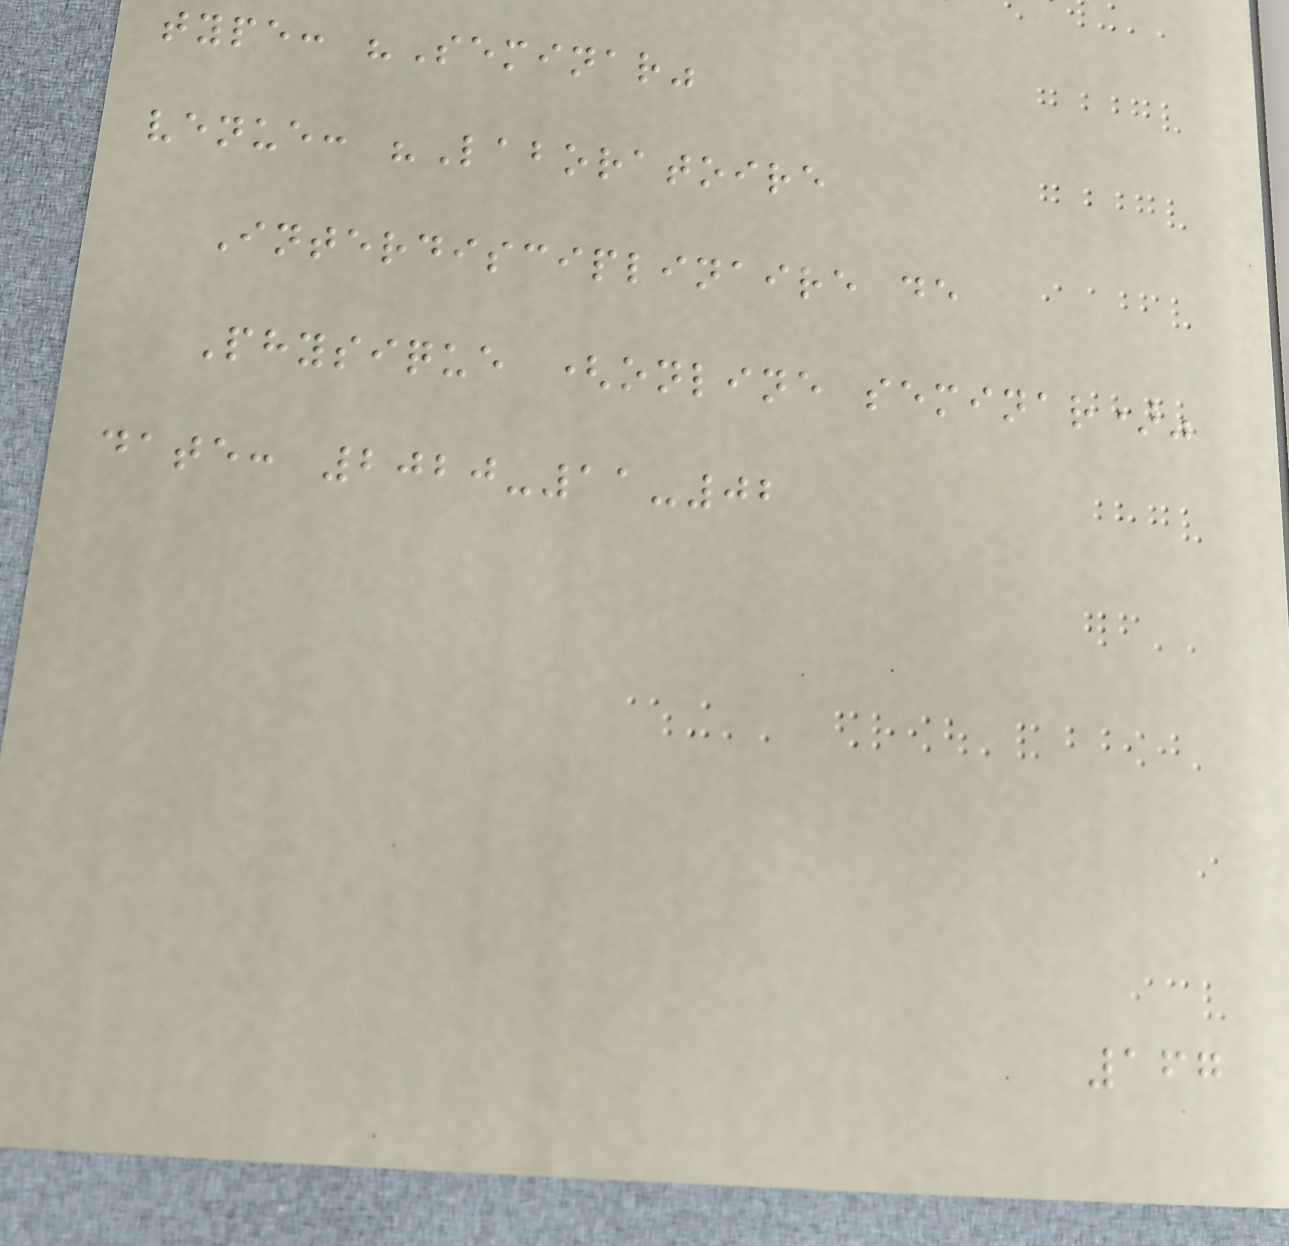type: "Seminar"
venue: "Laboratoire
Interdisciplinaire de
Physique (online seminar)"
date: 2020-11-02
167
